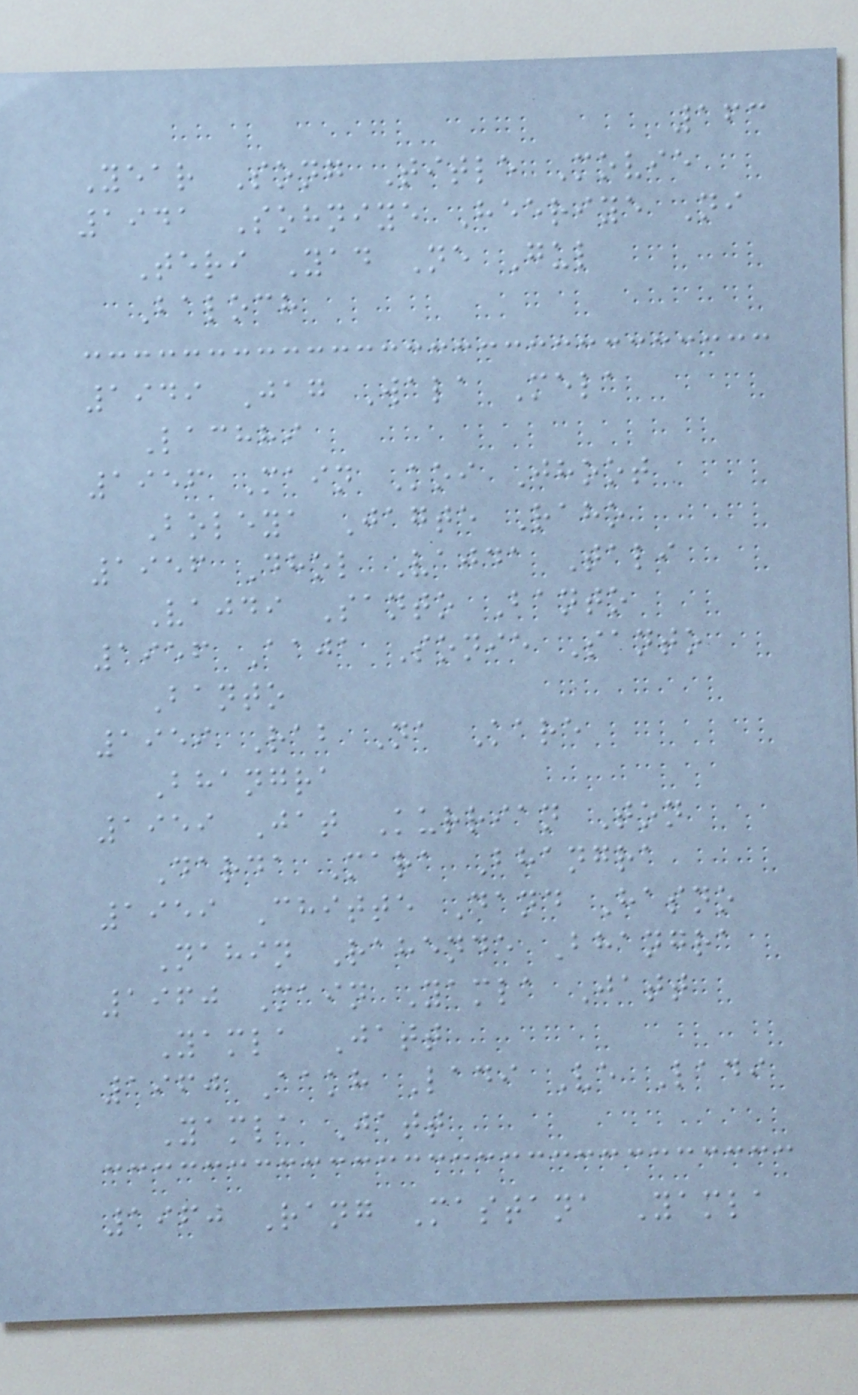163
Year Song Title Movie
1941 Sohniye Heeriye Ni
Teri Yad Ne Gul
Baloch
1949 Jag Wala Mela
Lachhi
1956 Main Koi Jhoot
Boleya Jagte Raho
1956 Dhol Vajda Tali
Vajdi Santo Banto
1956 Aaja Sonie Santo
Banto
1959 Rab Na Kare
Bhangra
1959 Jat Kurrian Ton
Darda Mara Bhangra
1959 Chitte Dand Hasno
Nahin Rahende Bhangra
1960 Main Yamla Jatt
Yamla Jatt
1960 Aakh Ladi Ve Ladi
Yamla Jatt
1960 Rang Mastana Yamla
